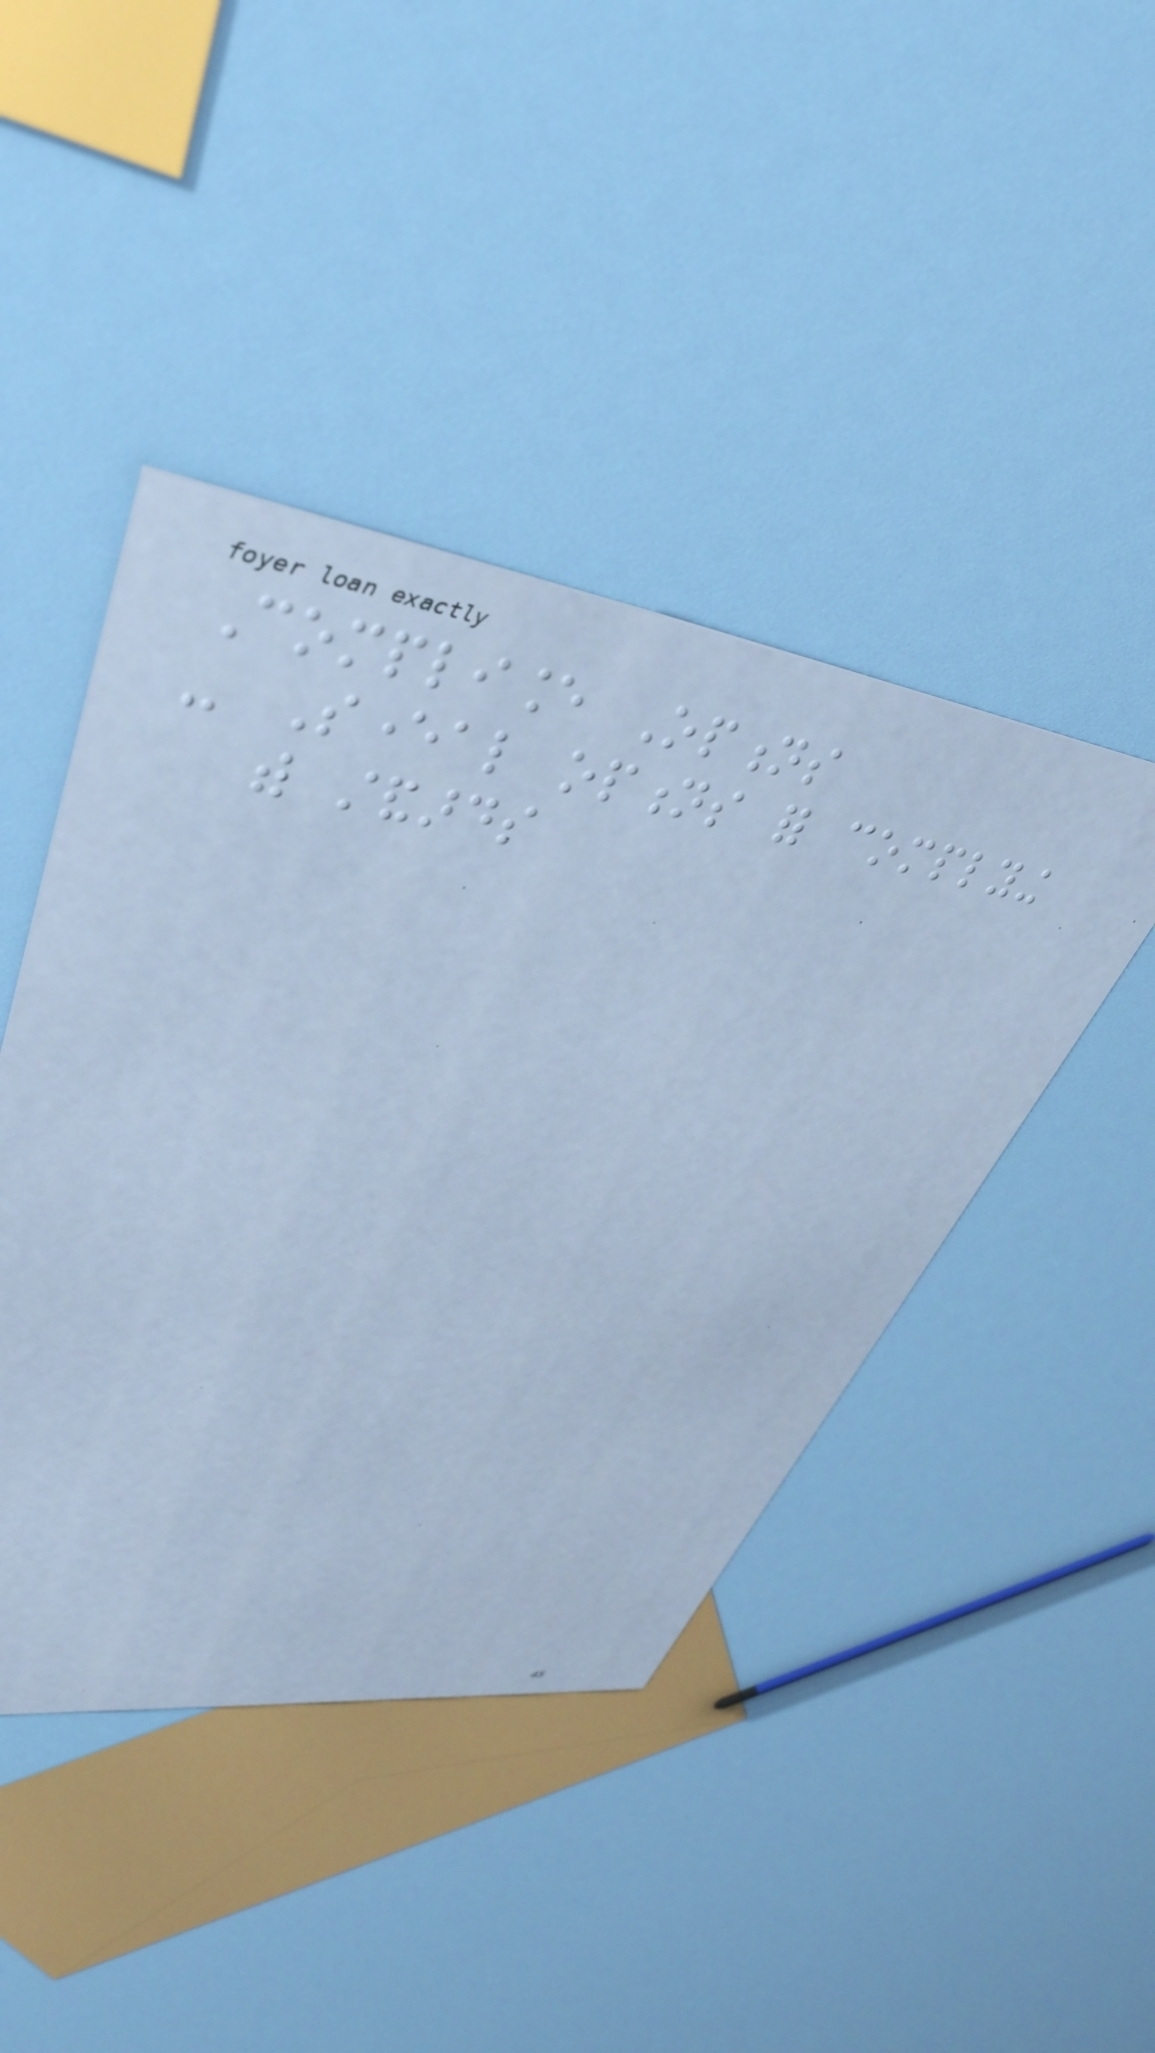Compliance Options
- Several options for complying
with standards
